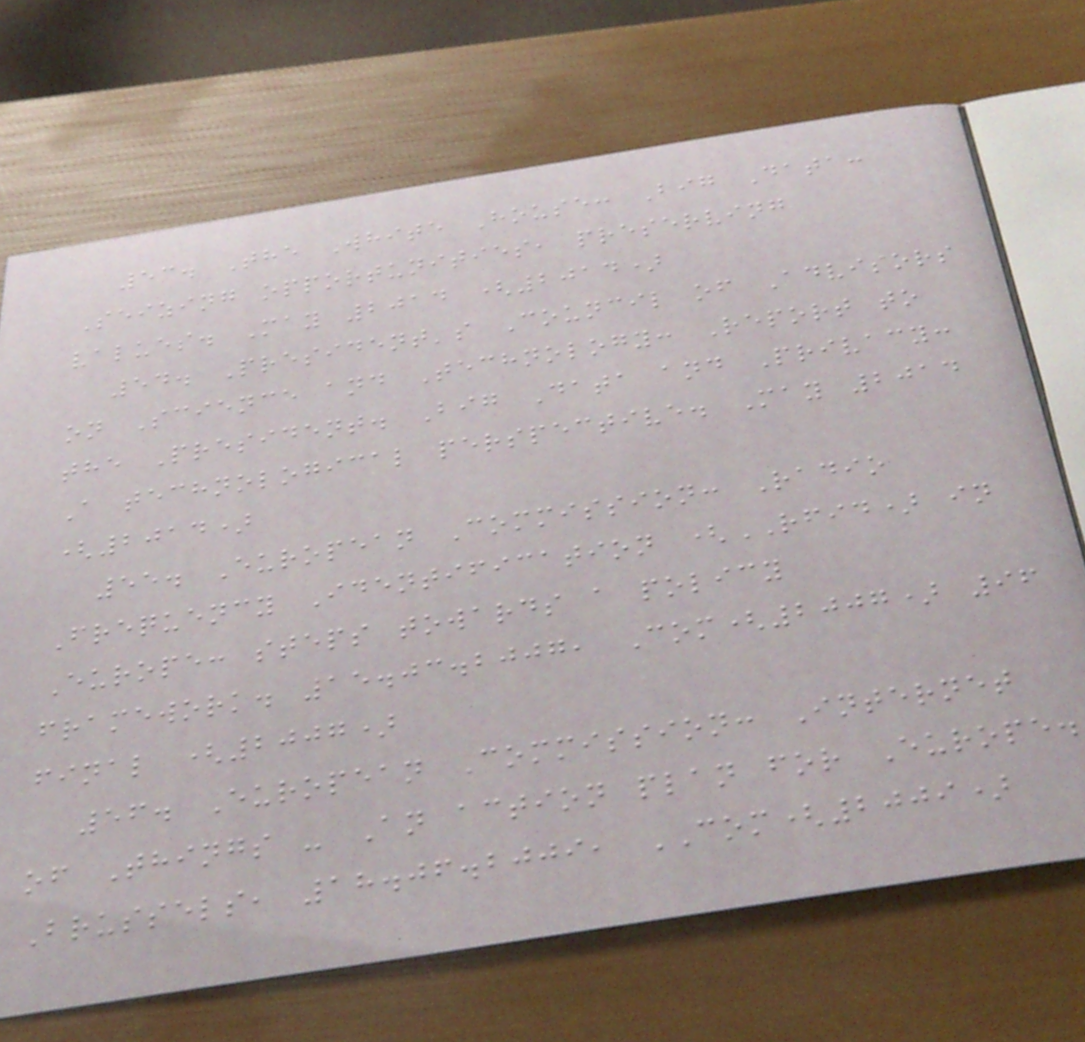53. The White House: Big Data:
Seizing opportunities, preserving
values. May 2014 (2014)
54. President's Council of Advisors
on Science and Technology: Report to
the President. Big Data and Privacy:
A technological perspective. May 2014
(2014)
55. European Commission: Radio
Frequency Identification (RFID) in
Europe: steps towards a policy
framework. 15.03.2007, Com(2007) 96
final (2007)
56. European Commission: Internet
of Things - An action plan for Europe.
Brussels, 18.06.2009, COM(2009)
